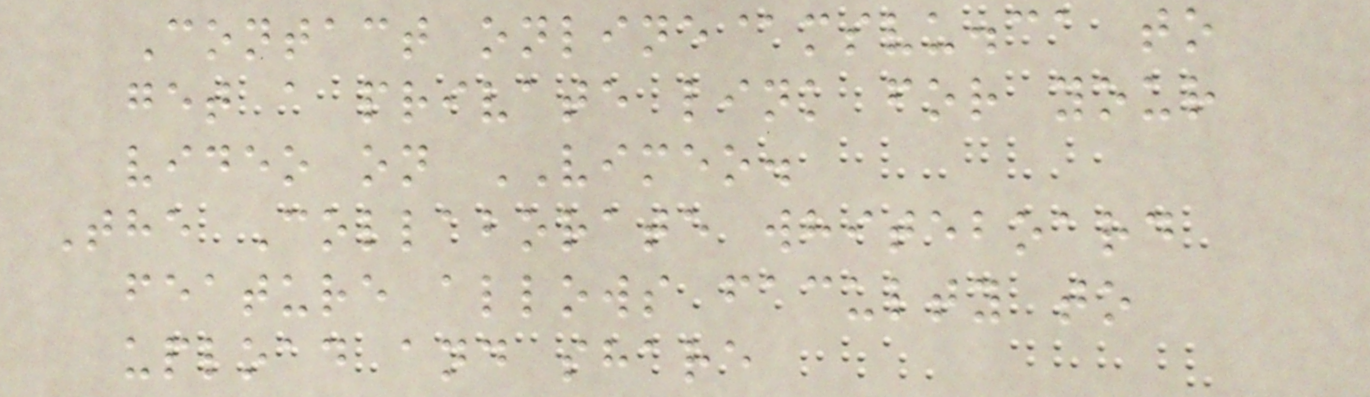Contact online@msvu.ca to
get a private link for your
video on VIMEO.
The Collaborate whiteboard
feature allows faculty to
upload and share
